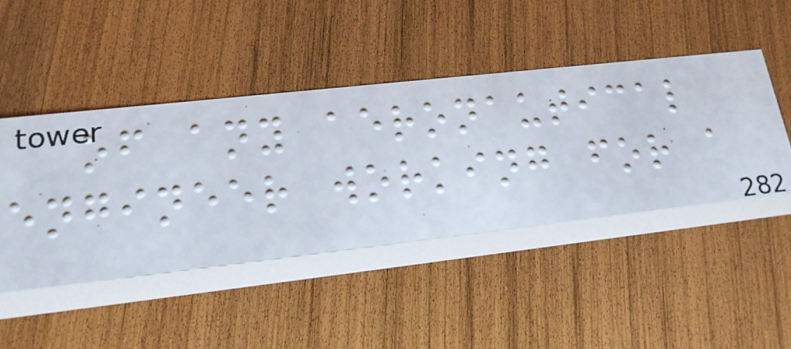of any aeronautical
engineer working for a
